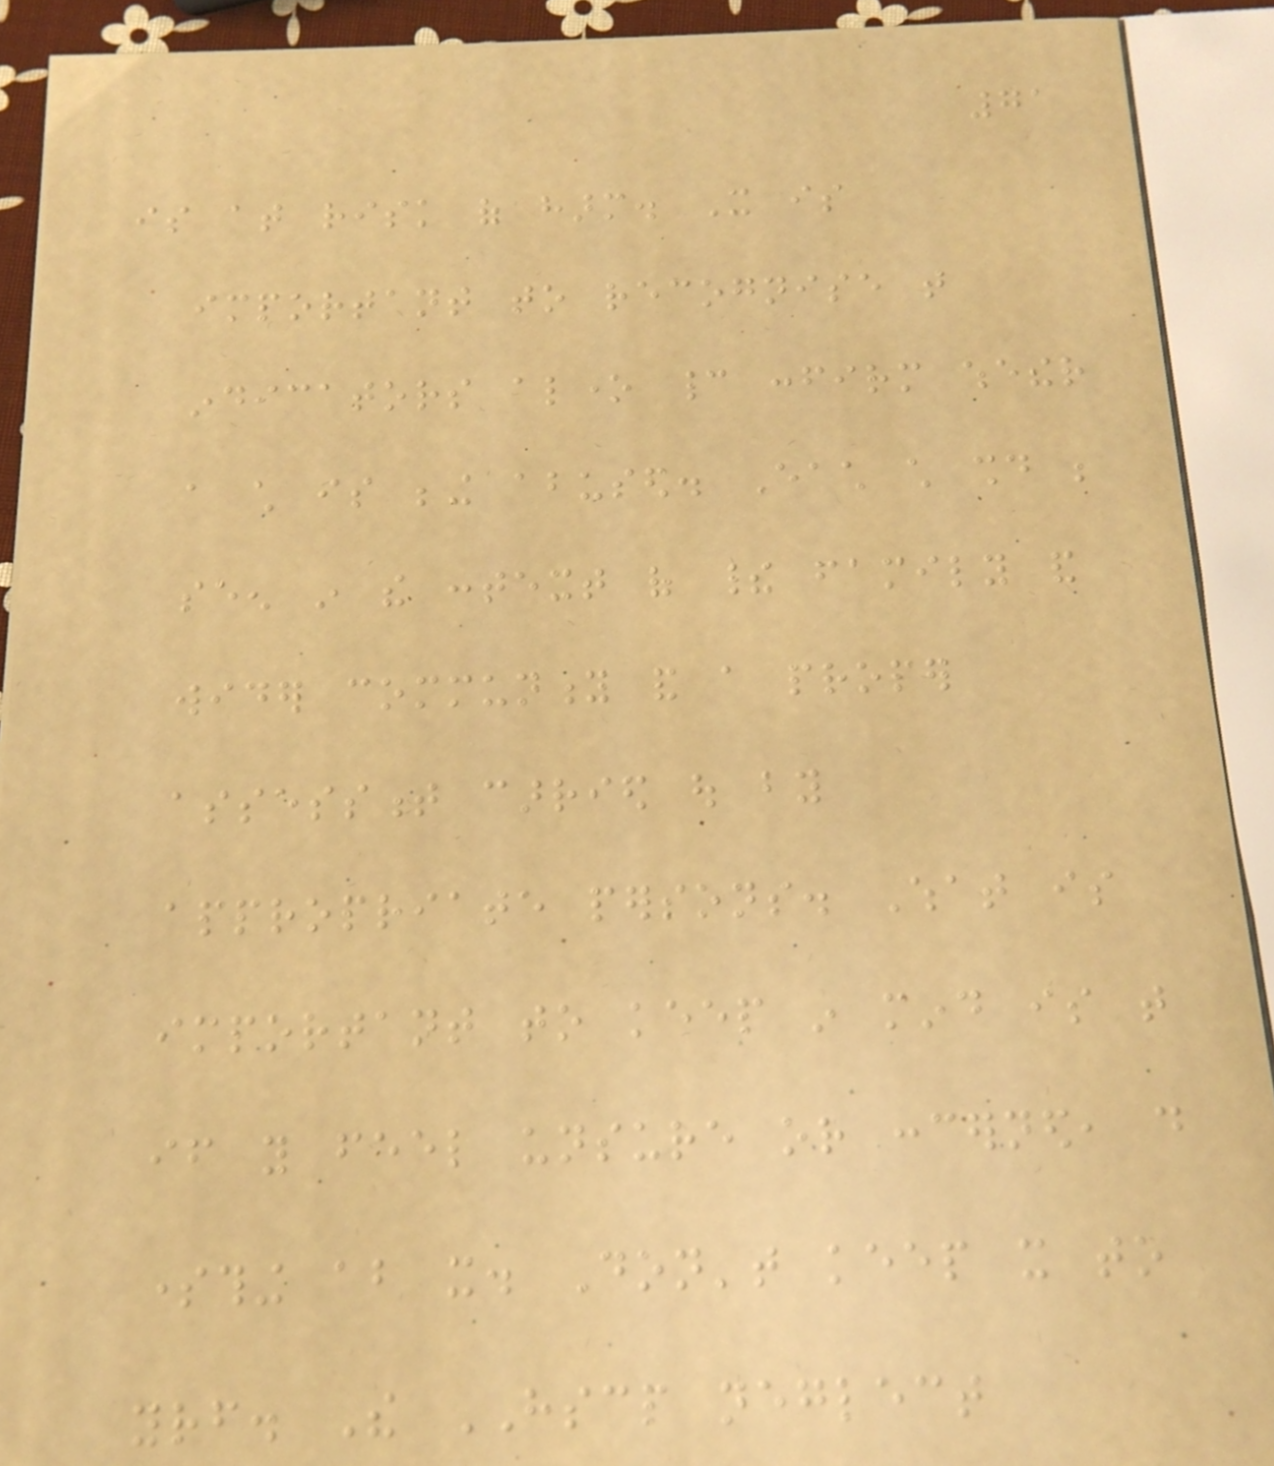71
is at risk of harm. It is
important to recognise that
indicators alone cannot confirm whether
a child is being abused. Each child should be
seen in the context of their family and
wider community and a proper
assessment carried out by
appropriate persons. What is
important to keep in mind is that
if you feel unsure or concerned, do
something about it. Don't keep it to
yourself. The HSCP neglect
